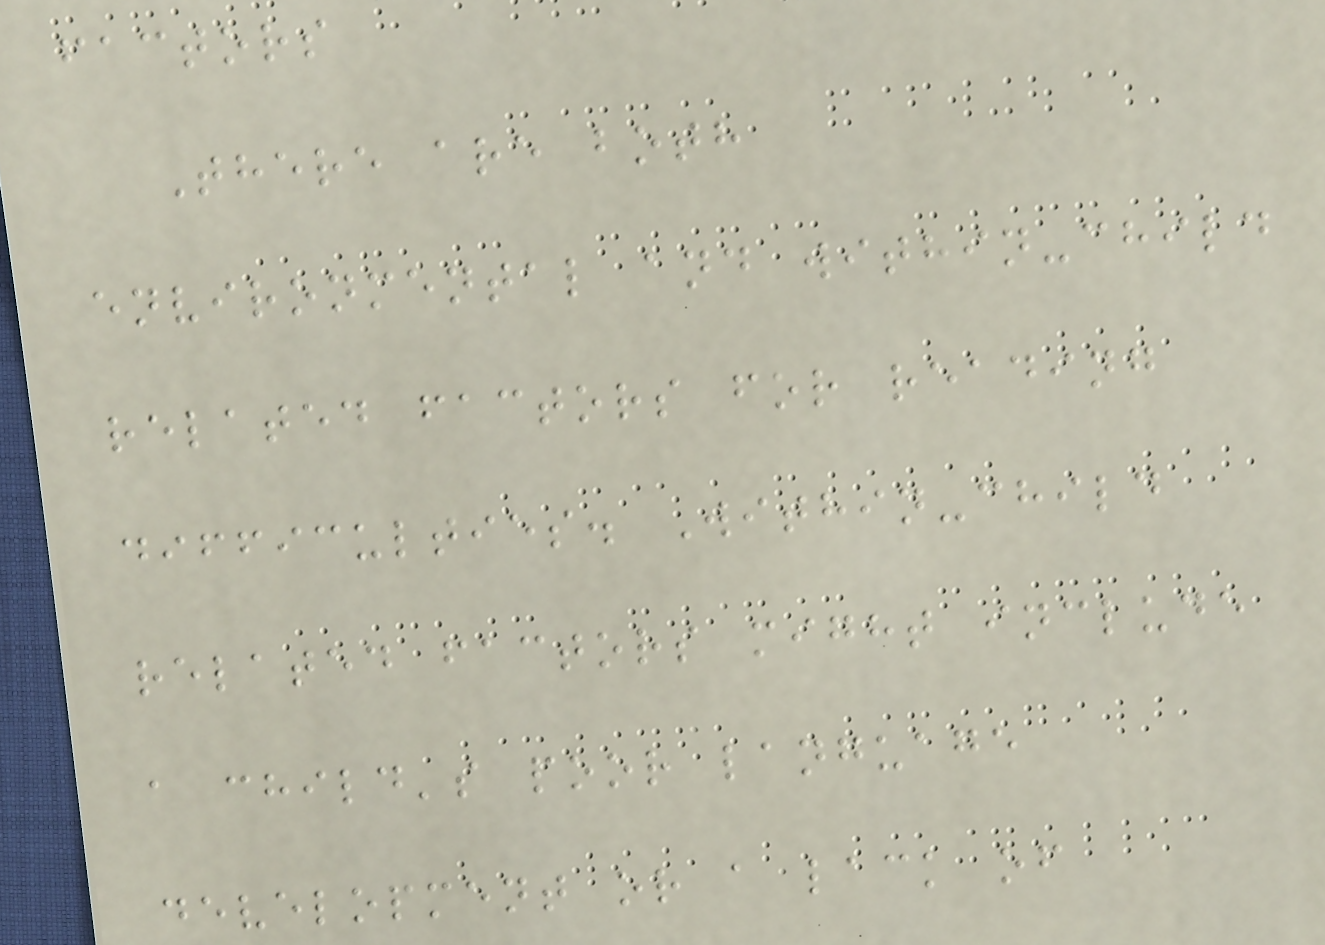factors
There are both
environmental and within-child
related factors for reading
difficulties. Within-child
related factors might include
a child's poor language
development or a lack of
